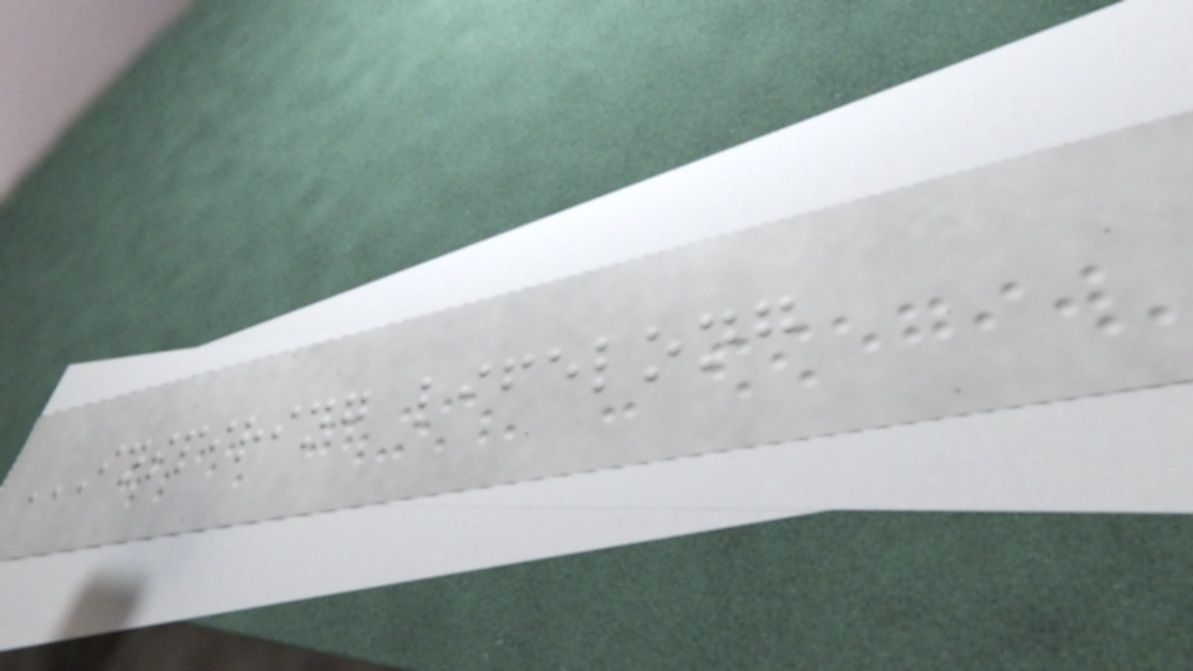INSPIRING LIFELONG
